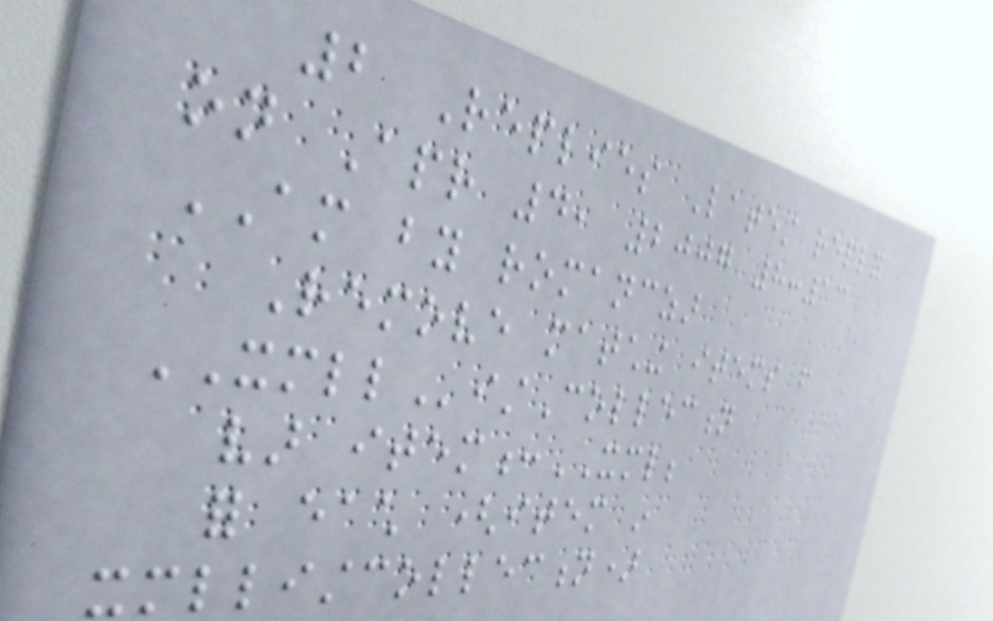2 Replies Latest reply
on Apr 4, 2007 8:13
AM by romanczar
Remove matching items from
XMLListCollection
var item:XML;
for each (item in
xmllistcollection)
